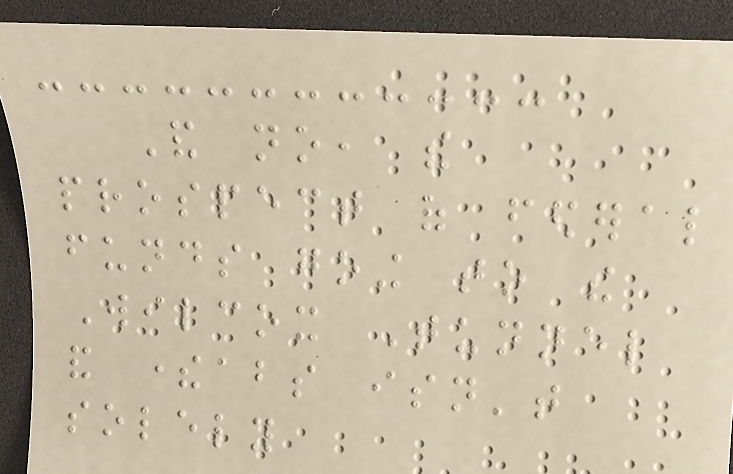And no, the
prospect of federal
funds going to the
Wilcox Tunnel
and thereabouts isn't
solely
